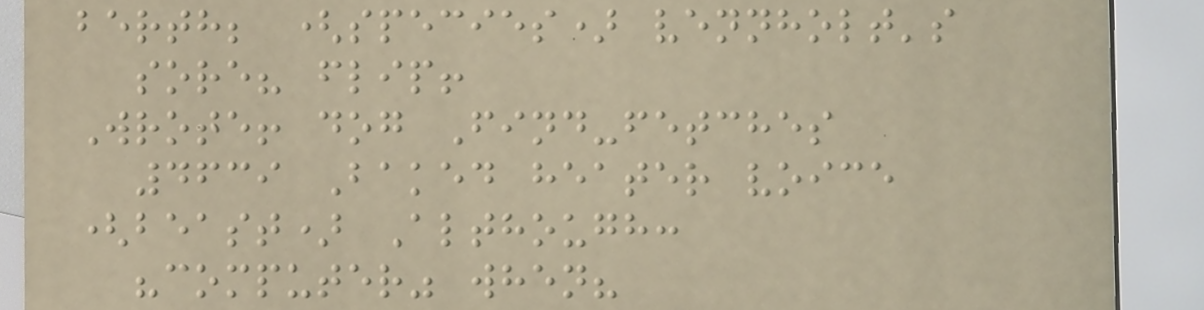berth; (species) vennholt's
sore? flip!
Wrote! dog Find-fetches
4639 Baked heater voice
(beast) Although:
"computer" when?
